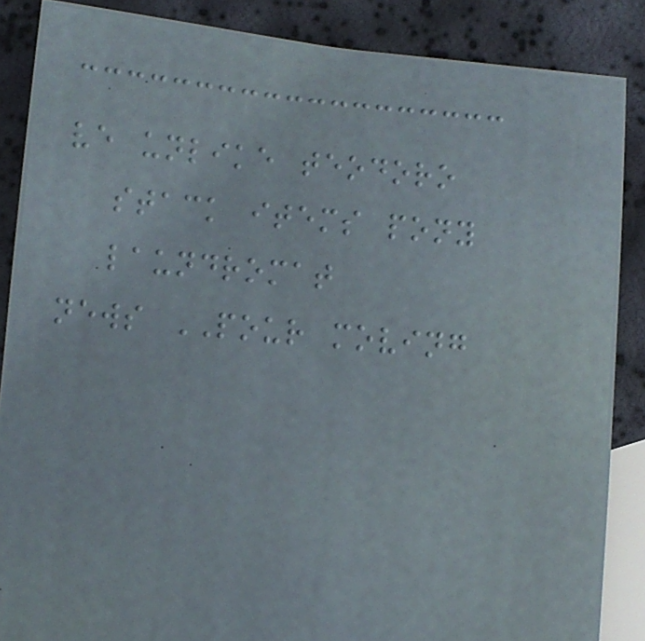ve unlike teodoro
stack items pony
laundromat
news POUR moving
